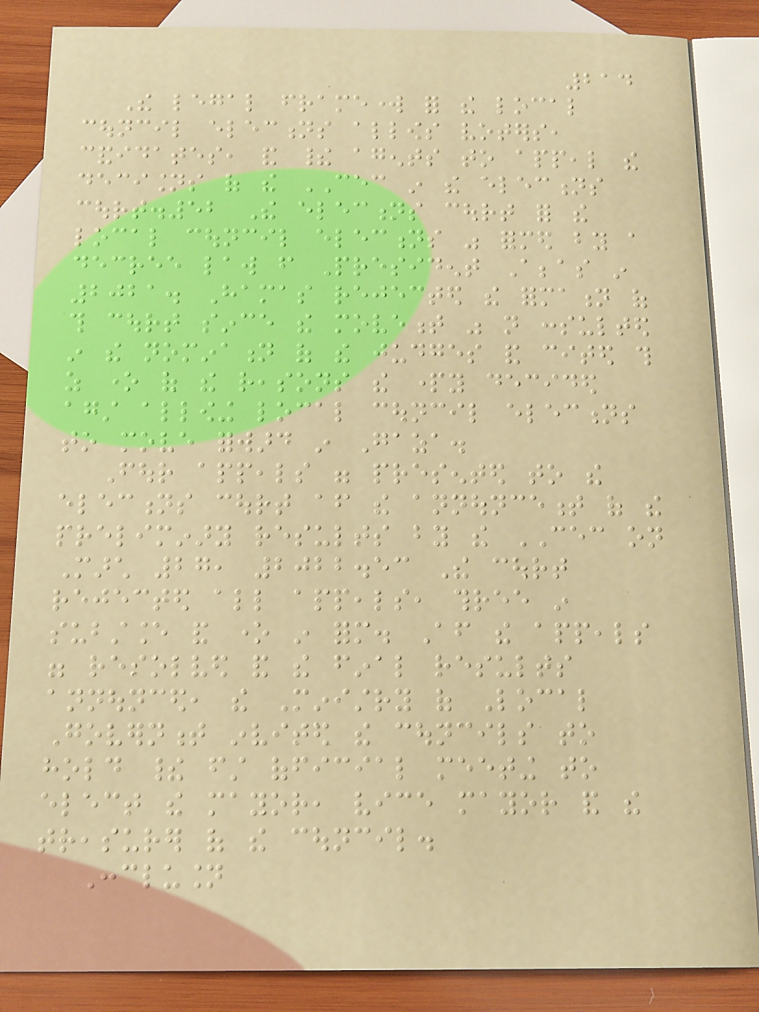214
The legal framework for the local
council elections allows voters,
candidates, and their agents to appeal the
decisions of the CEC in the elections
court.52 The elections court for the
local council elections was formed by a
decree law from President Abbas in
2021. Hamas rejected the formation of
this court since the movement was not consulted
in the nomination of the judges and cited this
as one of the reasons the party decided
against allowing local council elections
to move forward in Gaza.
Four appeals were presented to the
elections court after the announcement of the
preliminary results by the CEC on
March 27, 2022.53 The court
rejected all appeals, three in
substance and one in form. After the appeals
were resolved and the final results
announced, the Ministry of Local
Government invited the councils to
hold their first official meeting to
elect the mayor, vice mayor and the
treasurer of the council.
Conclusion
